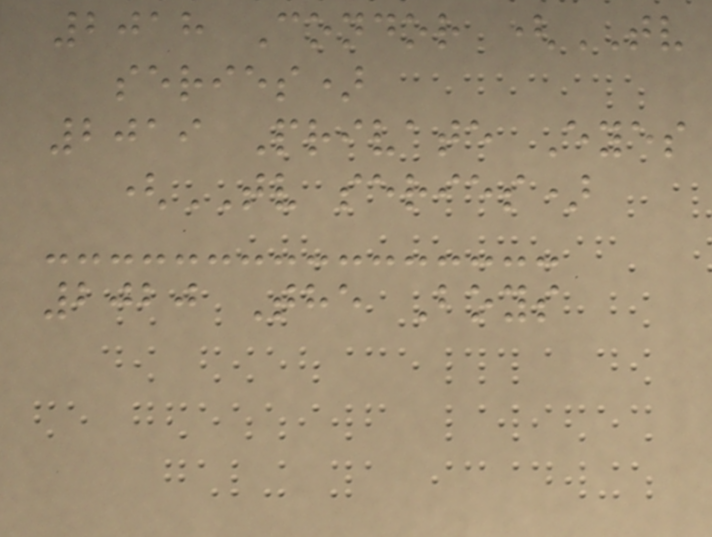2018 Condor (TV
series)
2019 Private Eyes
(TV series)
2020 The Boys
